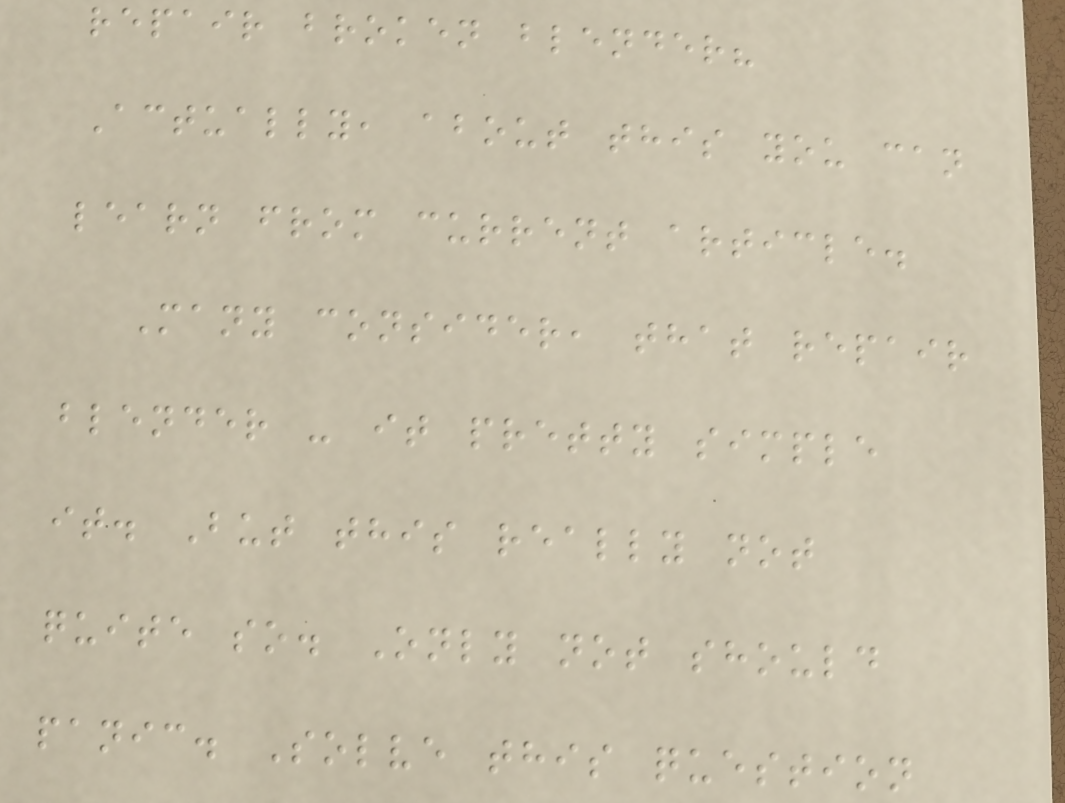repair broken blender?
Actually, about this you can
learn from current article.
Many consider, that repair
blender - it pretty simple
it. But this really not
quite so. Only not should
panic. Solve this question
